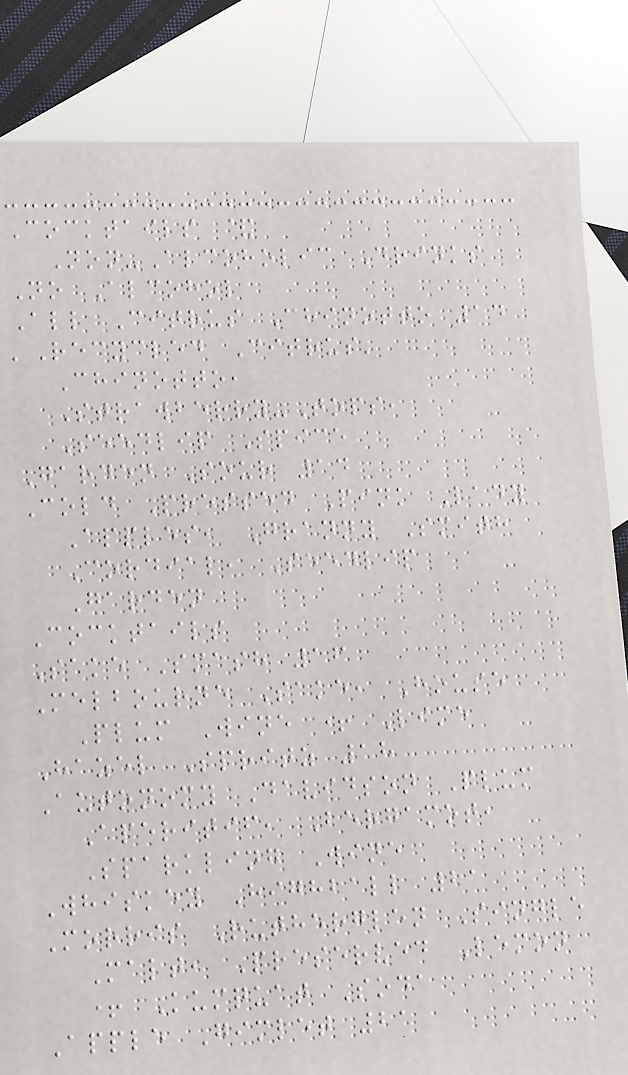Cocktails &
Non-Alcoholic Drinks
No Alcohol
All Citrus Chinotto 14
'Recycled Citrus'
Chinotto,
Strawberry-Tops,
Seedlip Spice
Garden Sour 14
Cold Pressed Pink Lady
Apples, Granny Smith
Cordial, Seedlip
Garden
Cocktails
Sake Smash 16
Melbourne Sake, House
Plum Wine + Lime
Hazel Spritz 18
Autonomy Davidson Plum
Aperitif, Bergamot,
Sparkling Wine
Whiskey Highball 21
Morris Rutherglen Single
Malt, Preserved Lemon
+ Kumquat Soda
Apple Gimlet 21
